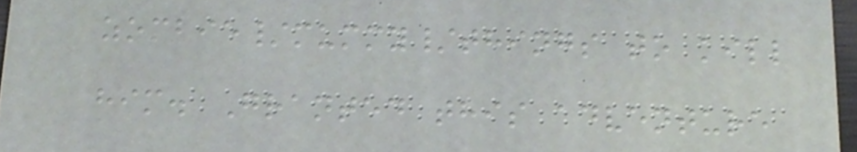zombie/mummy/things to kill
him. Granted this adventure
